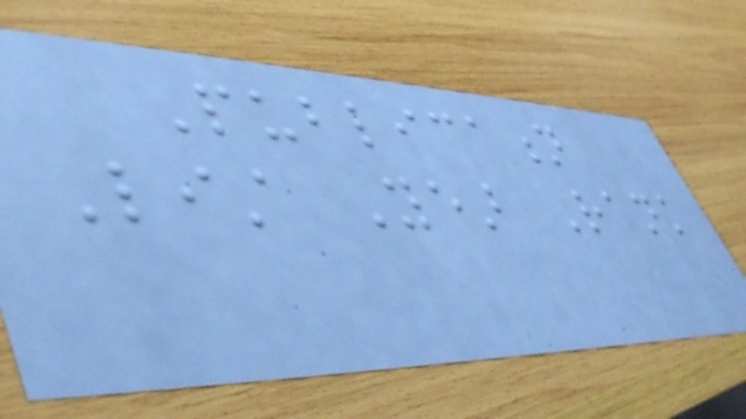Publication
List Year Rank
